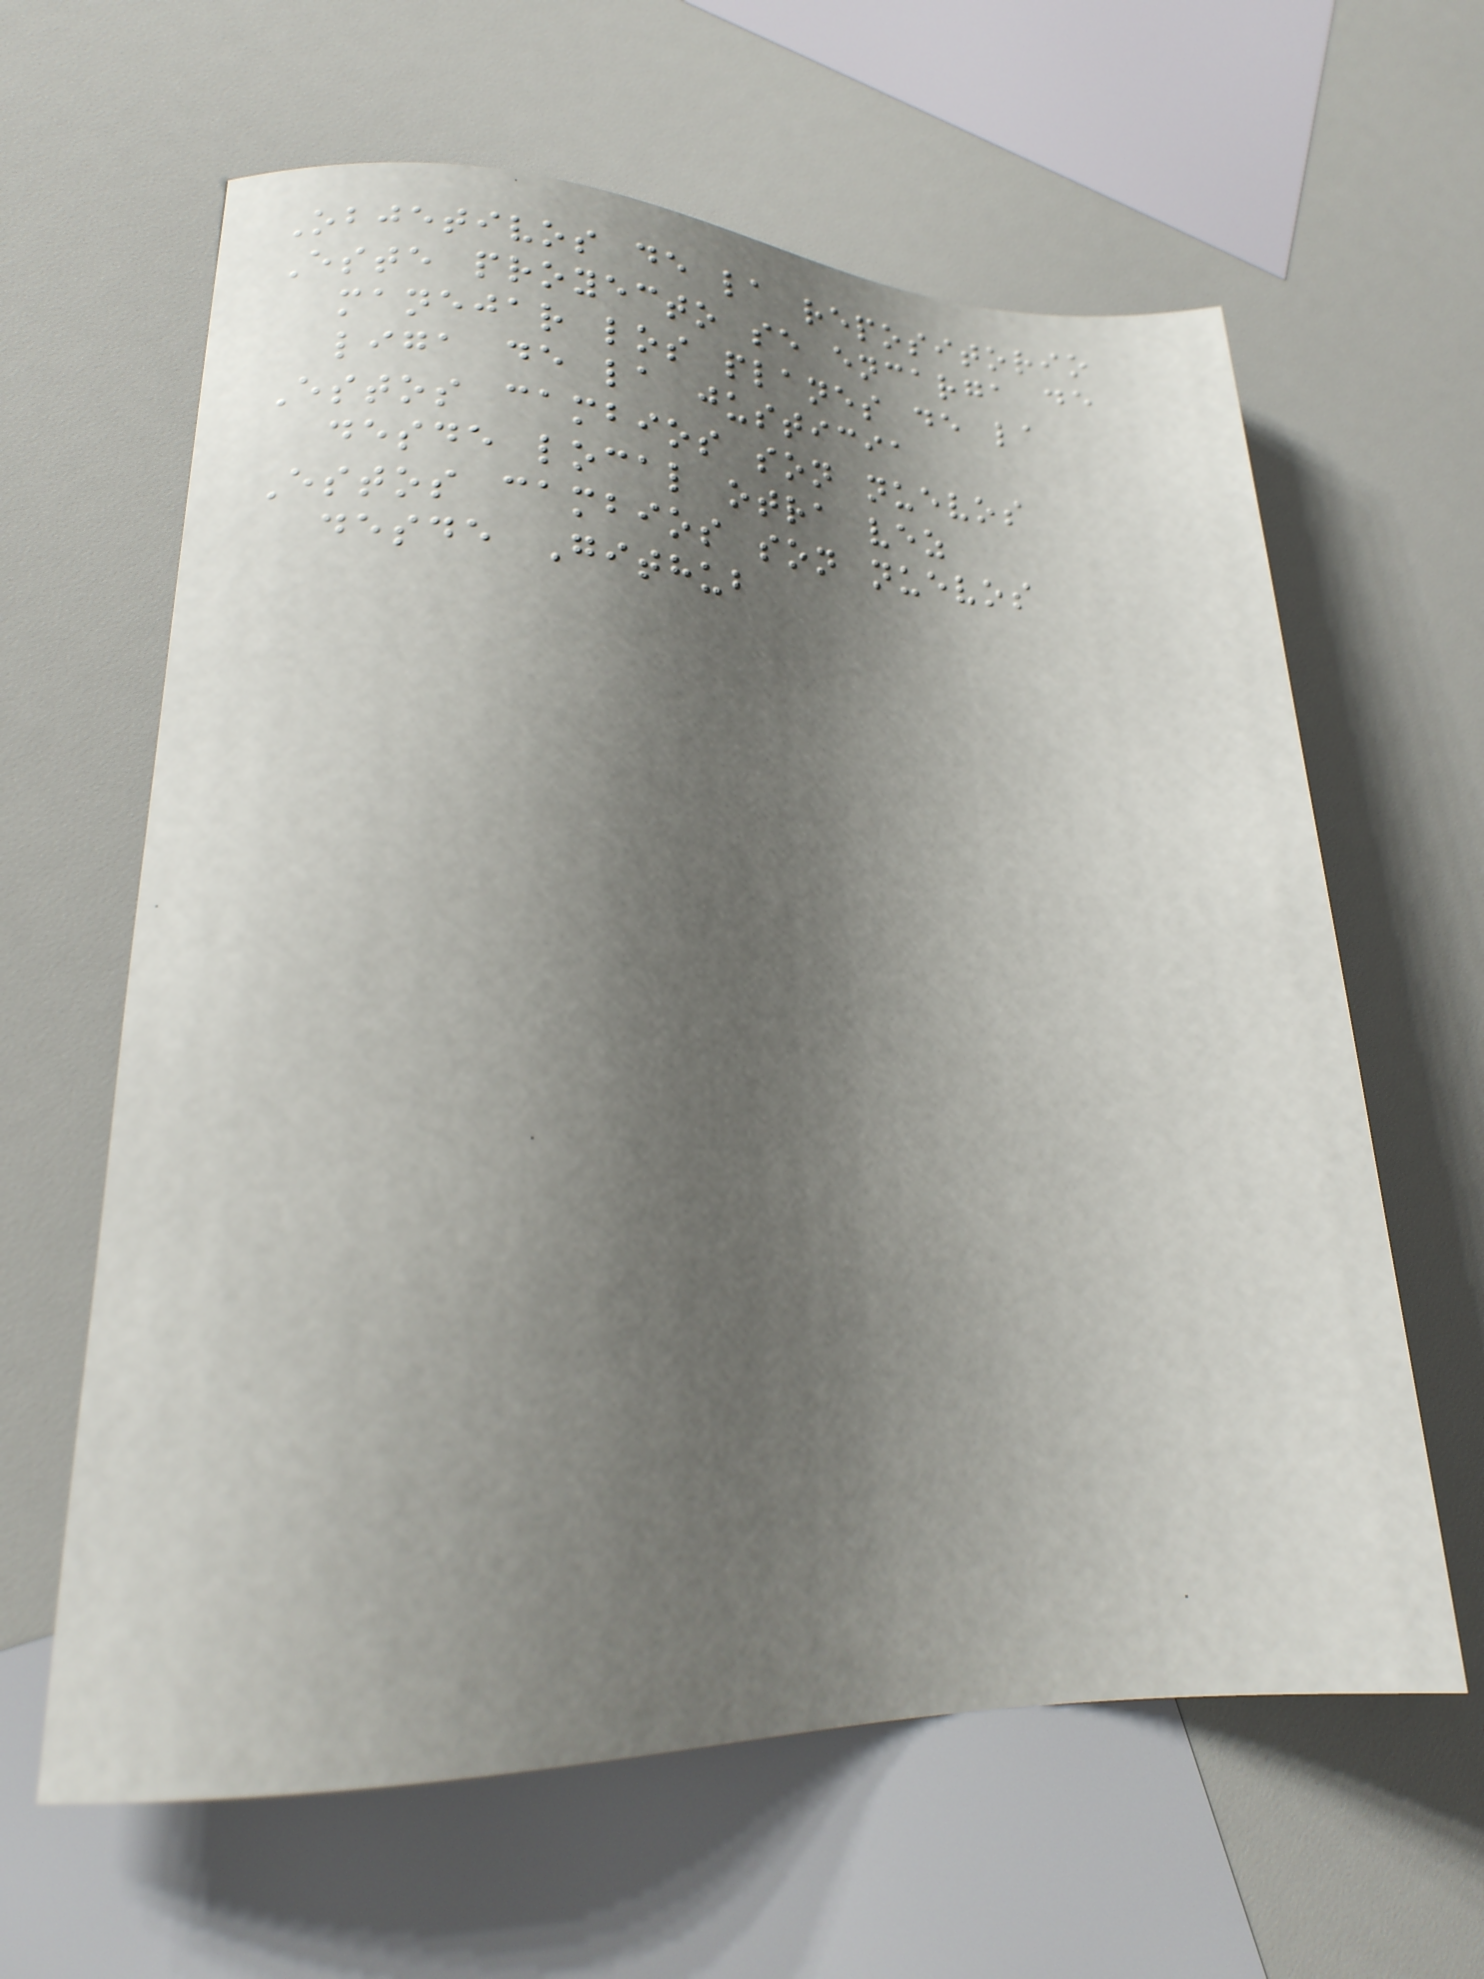Objetivos de la repositorio
Este proyecto se encarga de
manejar los planes de la
liga de la justicia
Estos cambios son nuevos
desde local otra vez
Estos cambios son nuevos
desde Github
